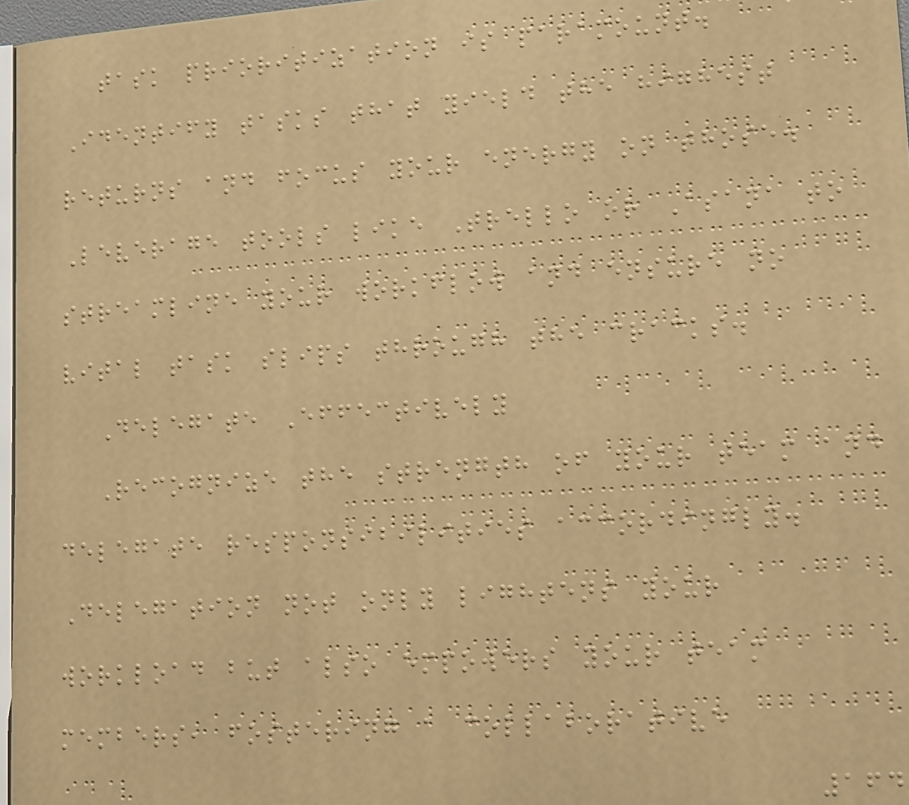task prioritization is paramount.
Identify tasks that yield the highest
returns and focus your energy on those.
Leverage tools like Trello or Asana to
streamline your workflow and ensure no
vital task slips through the cracks.
Delegate Effectively
Recognize the strength of your team and
delegate responsibilities accordingly.
Delegation not only lightens your
workload but also empowers your team
members, fostering a collaborative
164
